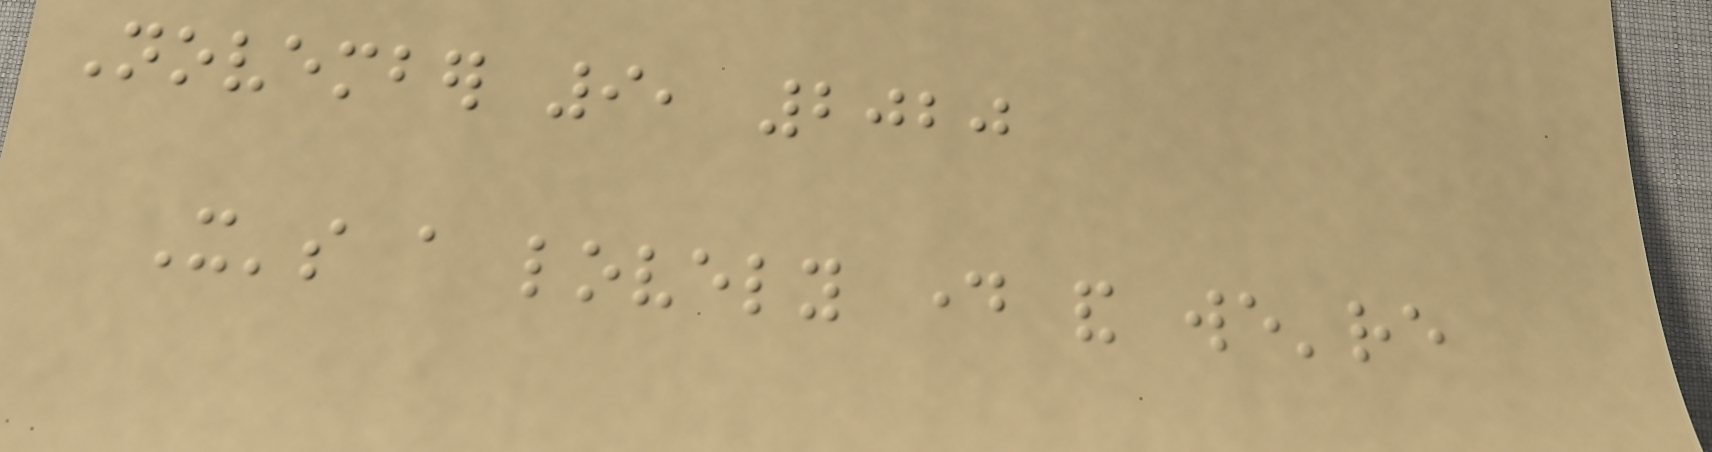November 9, 2020
It's a lovely day and we're
